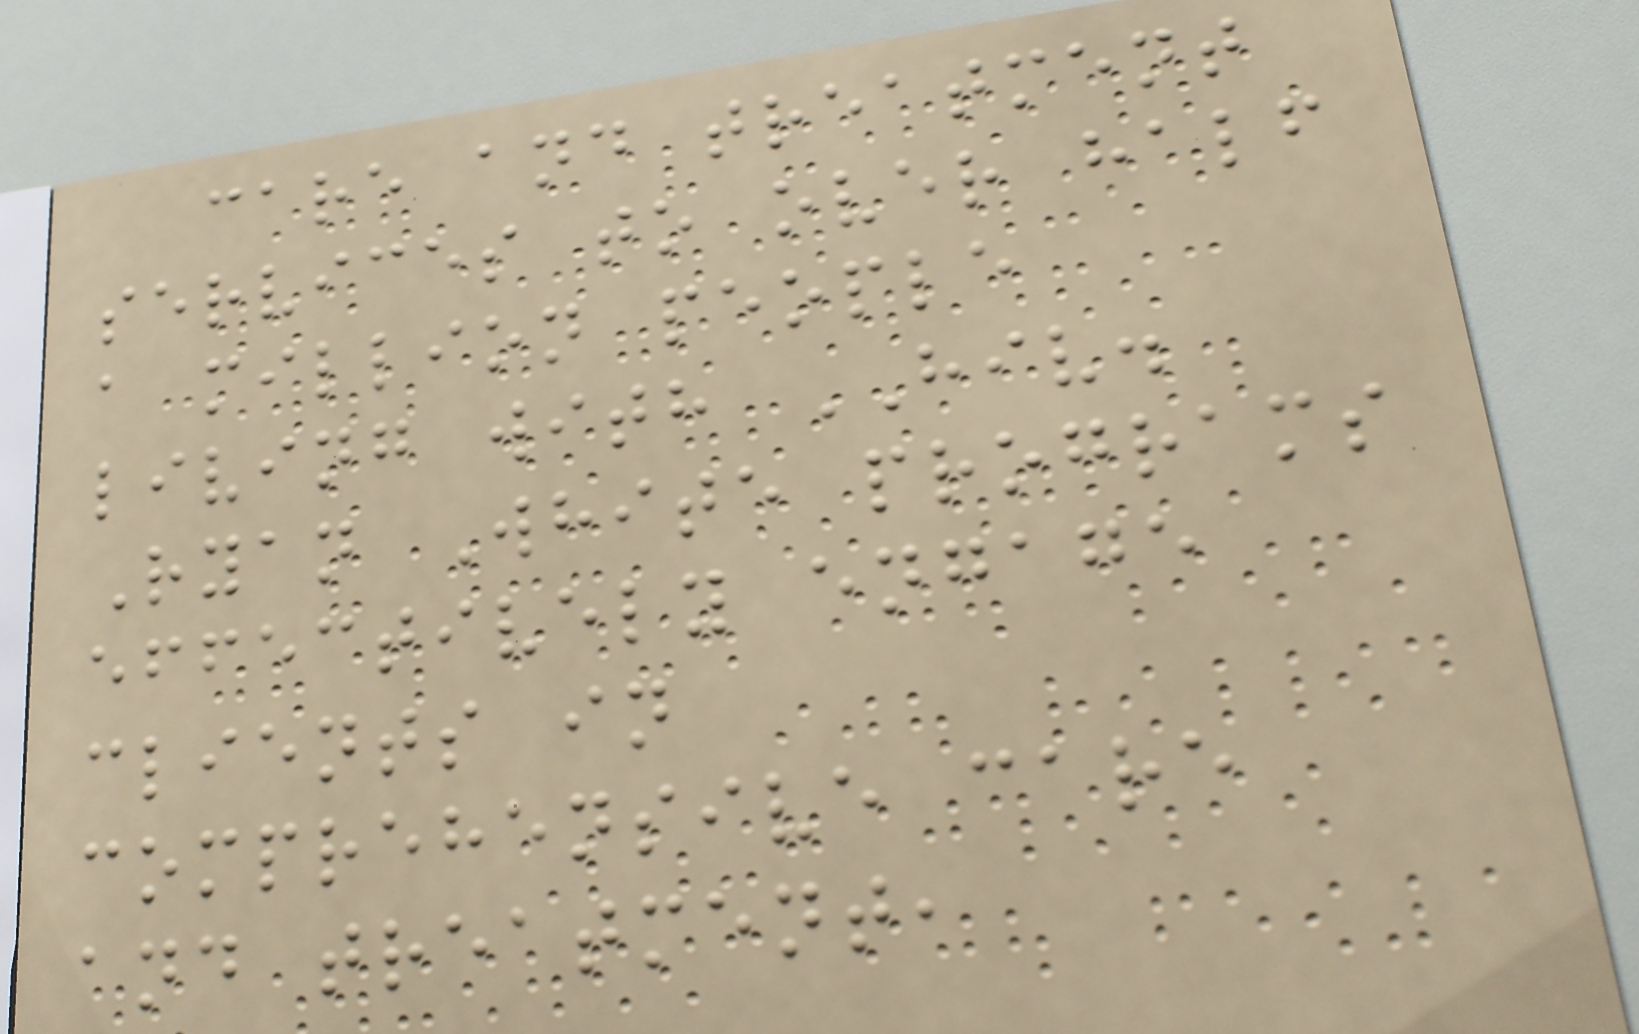care and treatment
services to over half
a million people
living with HIV.
Ryan White programs
effectively engage
clients in
comprehensive care
and treatment,
